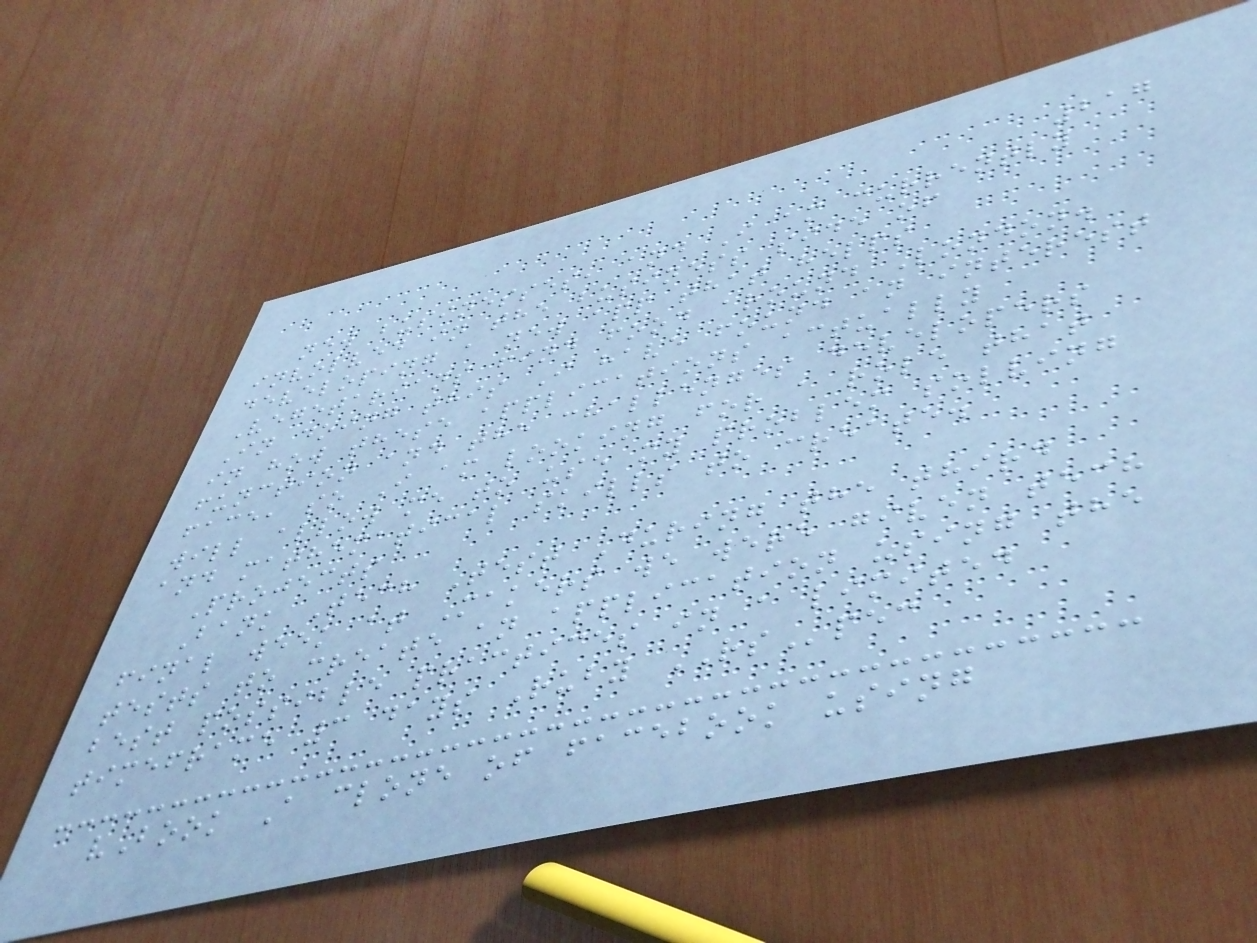217
new businesses, and I am currently
involved in the business side of
developing a new app that helps
Vegetarians find food around London.
In doing this I have found an interest
in how these applications actually
function and the challenges developers
face, so I am looking for a role that
will allow me to use my problem solving
and mathematical skills to create.
Projects
Bank Tech Test During the third
final week at Makers we were given tech
tests to create an application using the
best possible practices in a limited
timeframe 3 days Ruby RSpec
vBook A clone of facebook using
